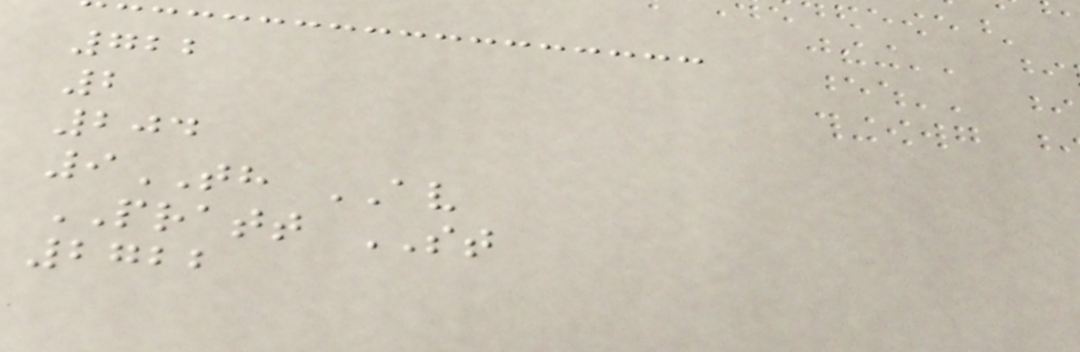722
2
204
9TH AV
PRATT ST
2722
